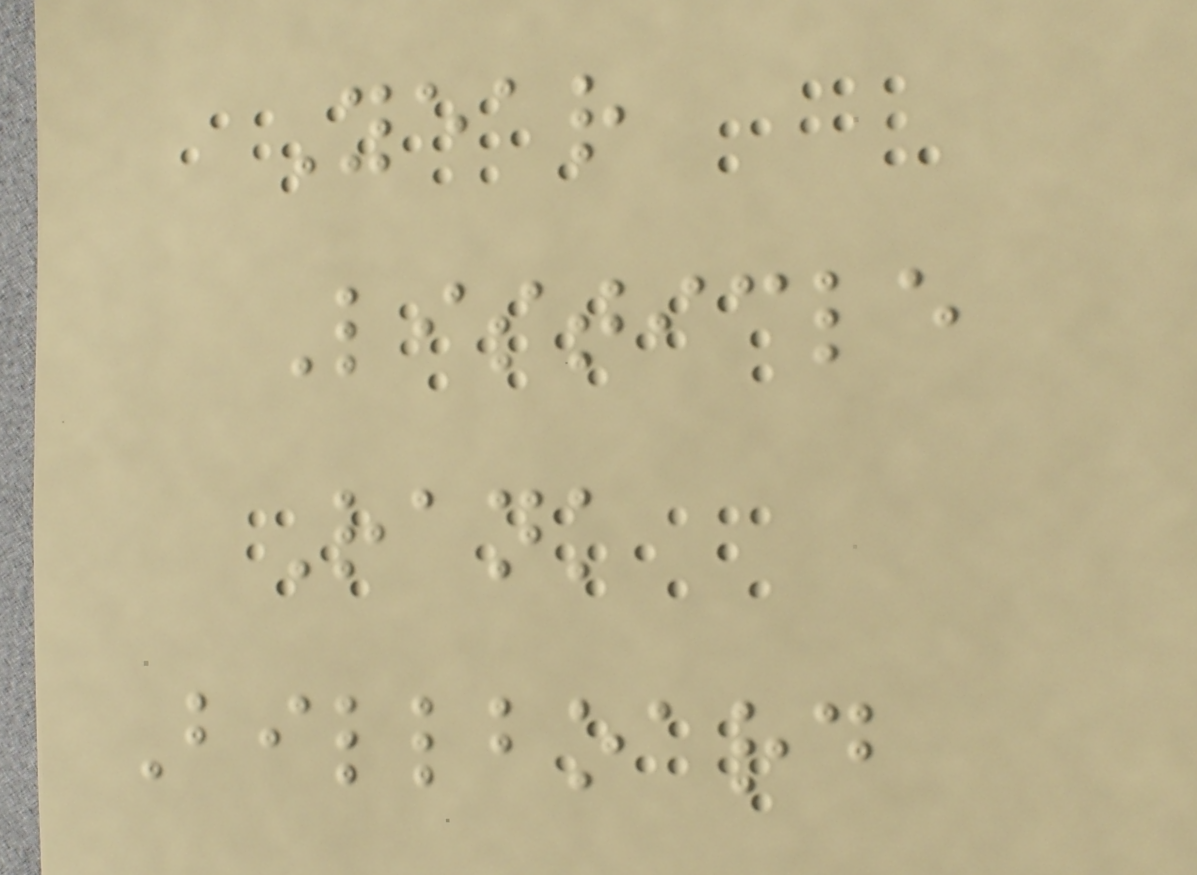Year
Listicle
Rank
Billboard
